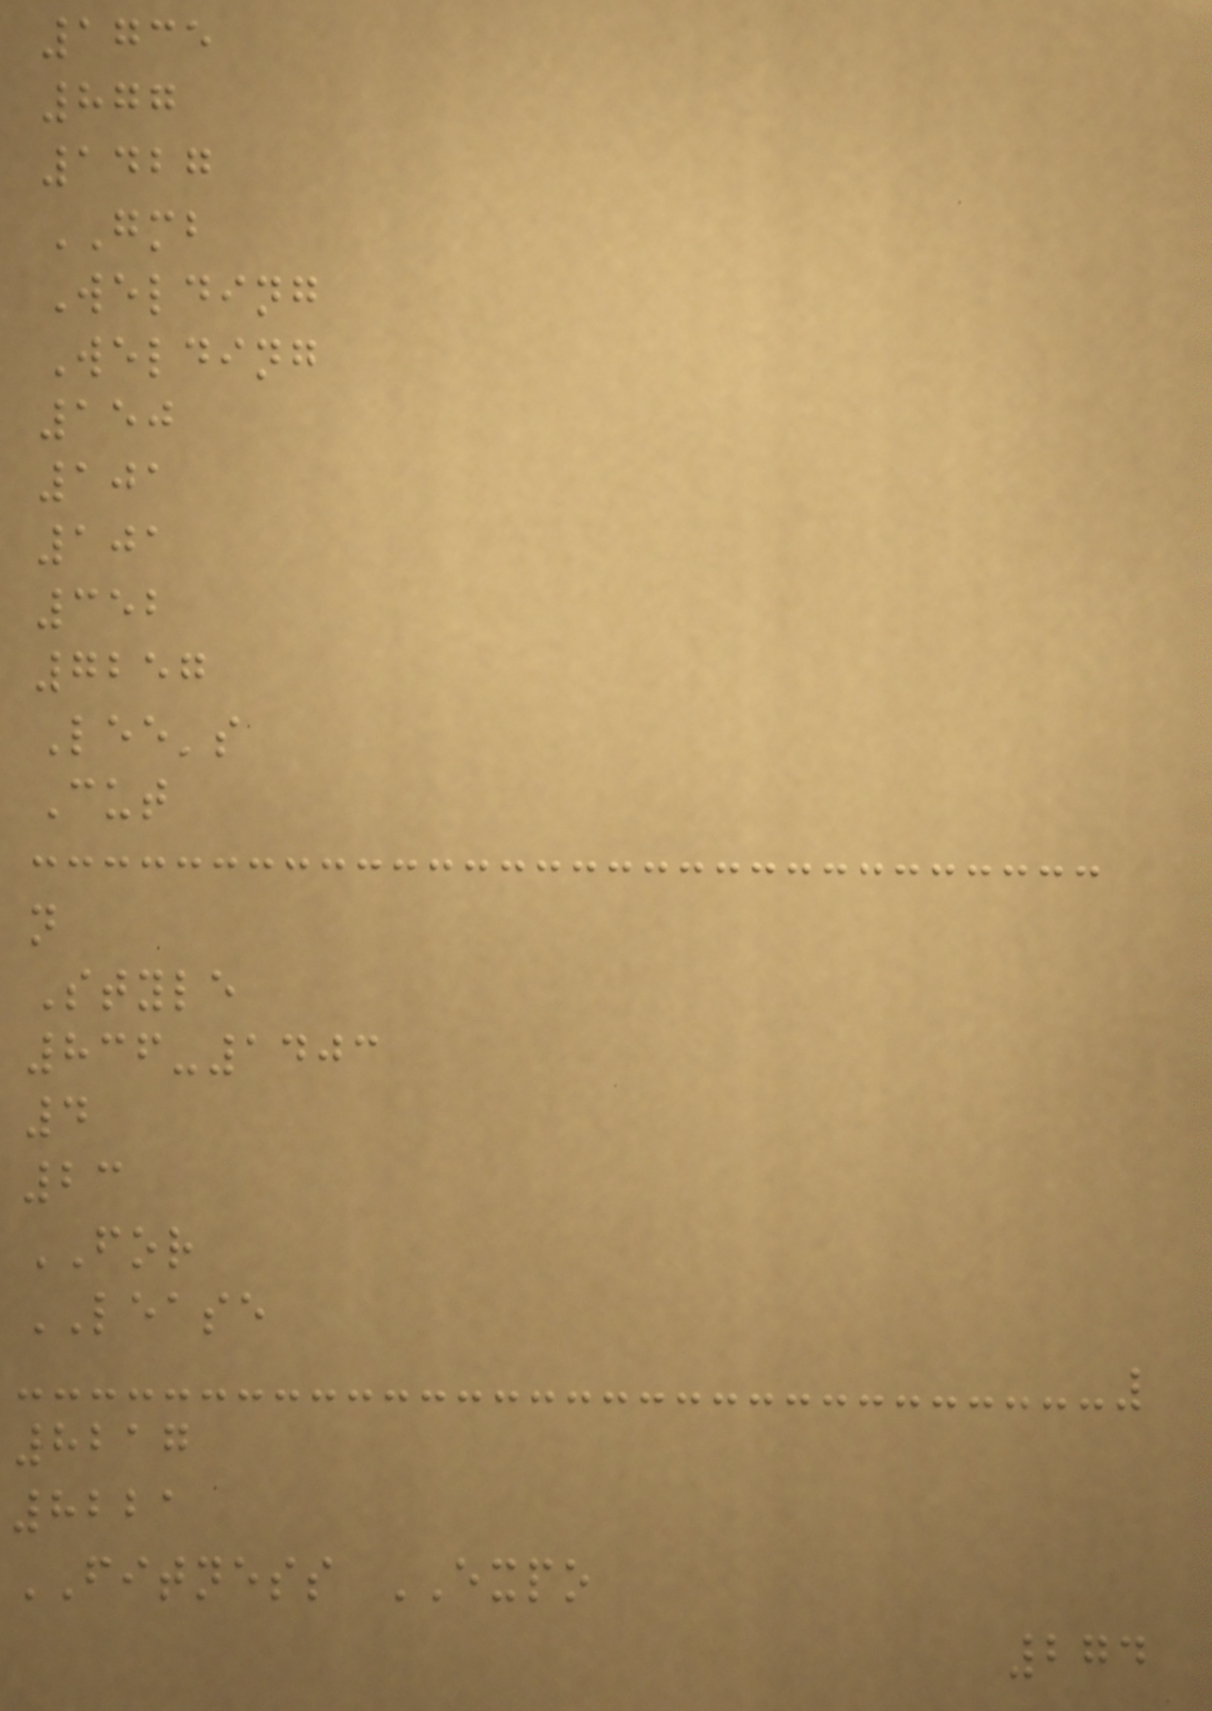1735
877
1427
GMB
Welding
Welding
150
101
101
352
7257
Lee's
Cut
n
Style
836-1403
4
23
FOR
LEASE
8217
8221
FITNESS EXPO
274
